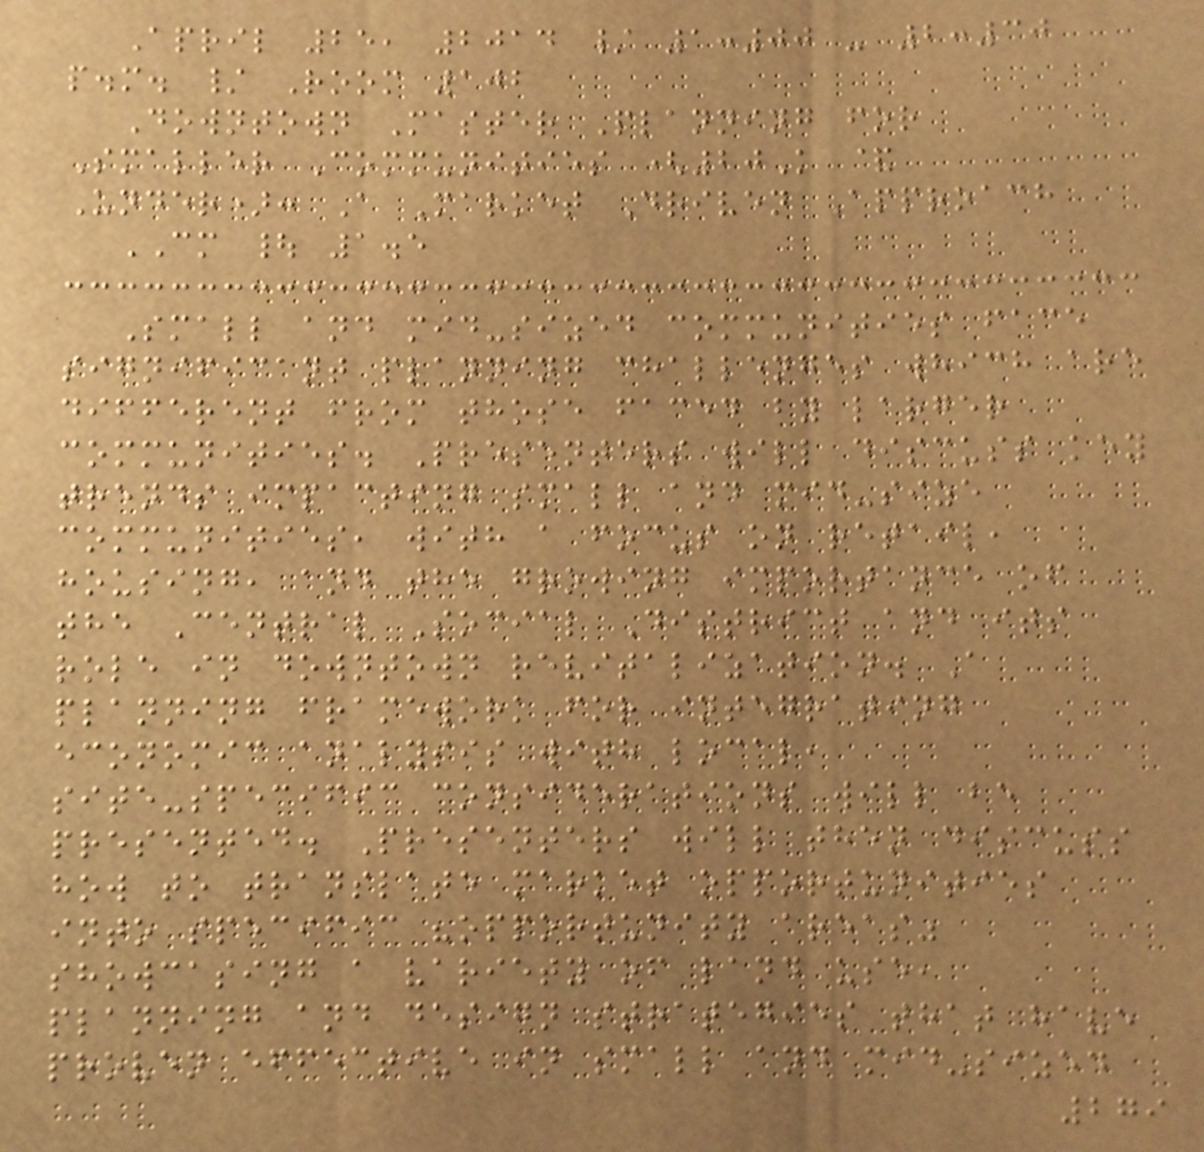April 25, 2014 / 1:00 - 2:30
p.m. / Room 102
Downtown Master Planning for
Smaller Communities (20K &
Under): A Market Driven Approach
CM | 1.5
Small and mid-sized communities face
significant planning challenges which are
different from those faced by larger
communities. Presenters will discuss key
trends impacting small and mid-size
communities, with a focus on retail,
housing, and the growing importance of
the Central Social District and its
role in downtown revitalization. A
planning framework for integrating
economic analysis with local,
site-specific considerations will be
presented. Presenters will then discuss
how to translate market opportunities
into specific "opportunity areas"
showcasing a variety of land use,
planning and design strategies that have
proven effective in small and mid-sized
279
